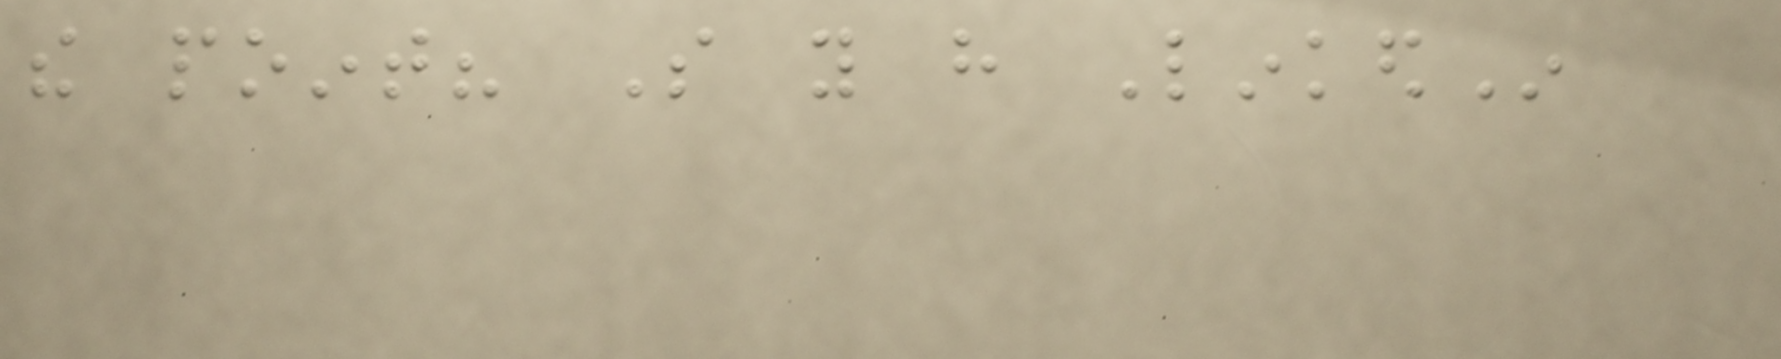the point? So you have LinkedIn
